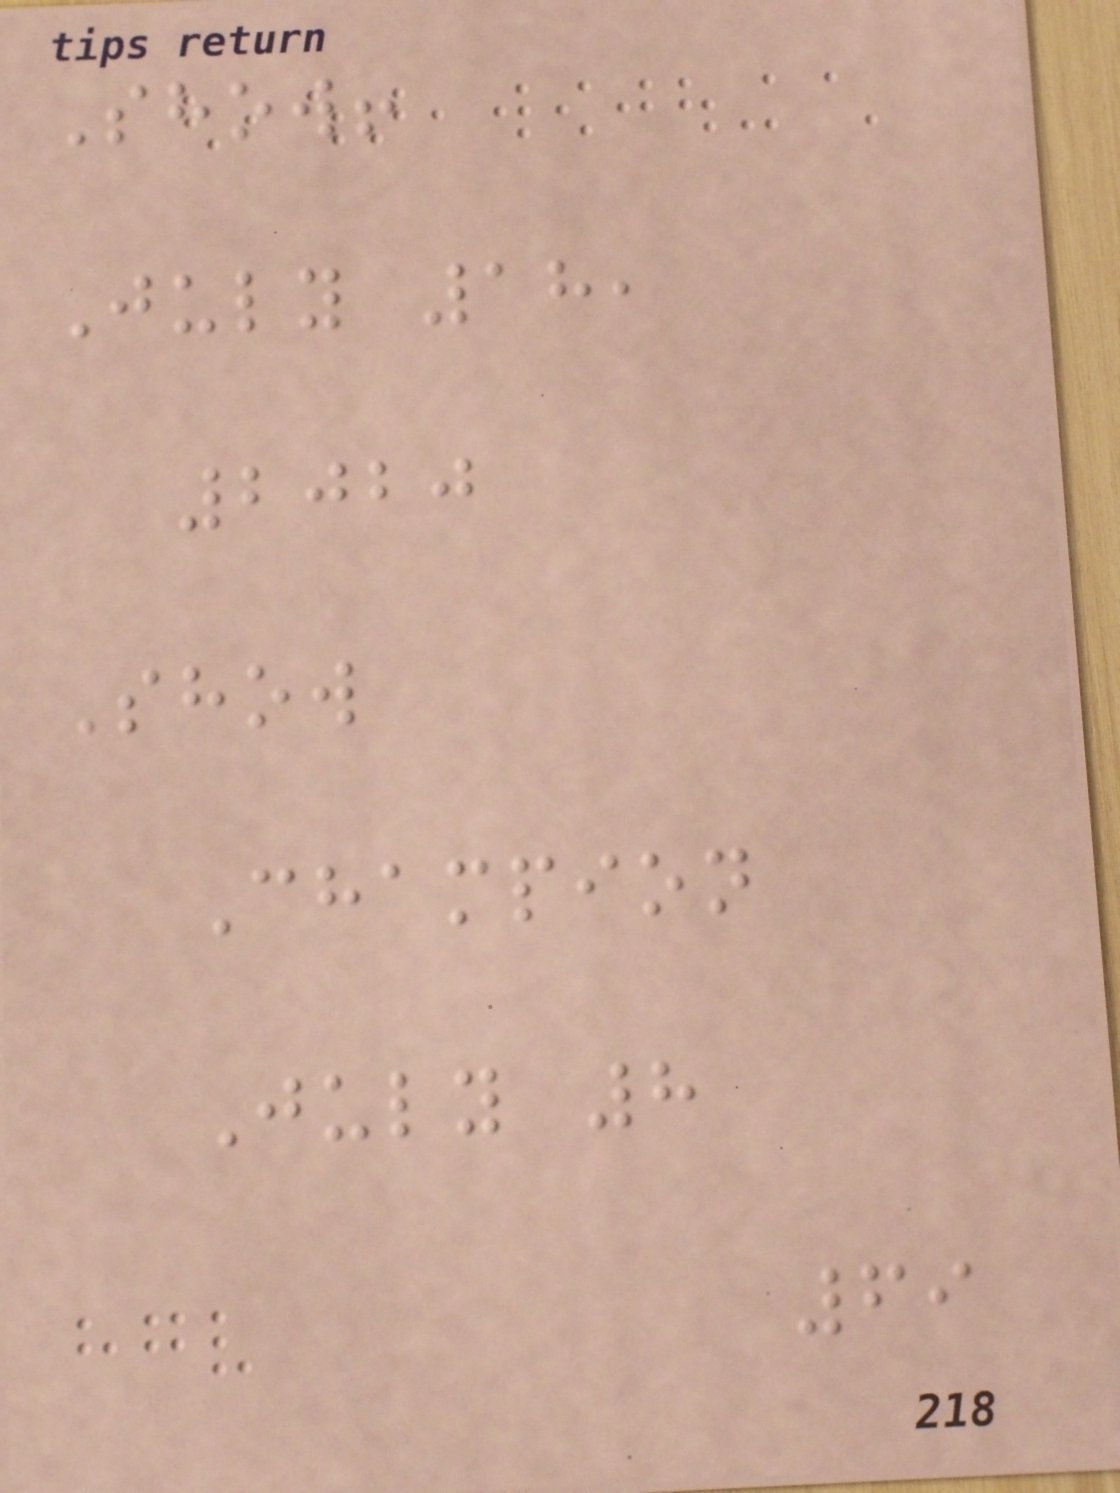Show!
July 18,
2020
Show
Champion
July 8
69
